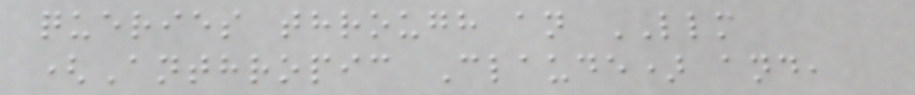queries through an LLM
(Anthropic Claude) and,
